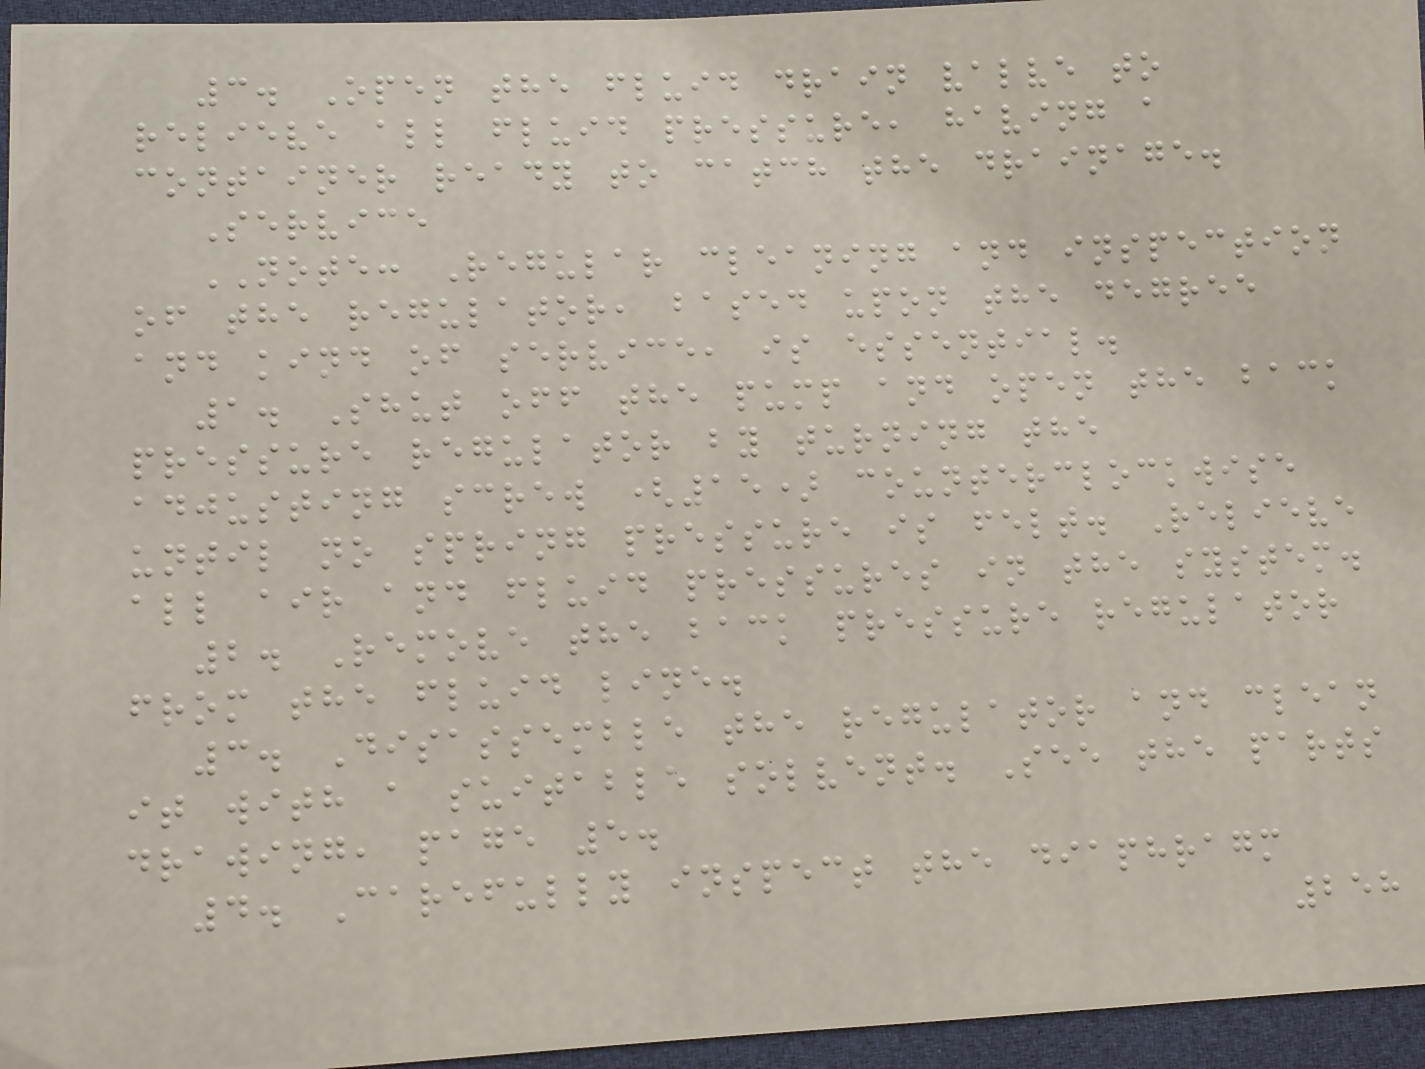3. Open the fluid drain valve to
relieve all fluid pressure, having a
container ready to catch the drainage.
Service
NOTE: Regular cleaning and inspection
of the regulator, based upon the degree
and kind of service, is essential.
1. Shut off the pump and open the back
pressure regulator by turning the
adjusting screw (15) counterclockwise
until no spring pressure is felt. Relieve
all air and fluid pressures in the system.
2. Remove the back pressure regulator
from the fluid line.
3. Disassemble the regulator and clean
it with a suitable solvent. See the parts
drawing, page 5.
4. Carefully inspect the diaphragm
258
